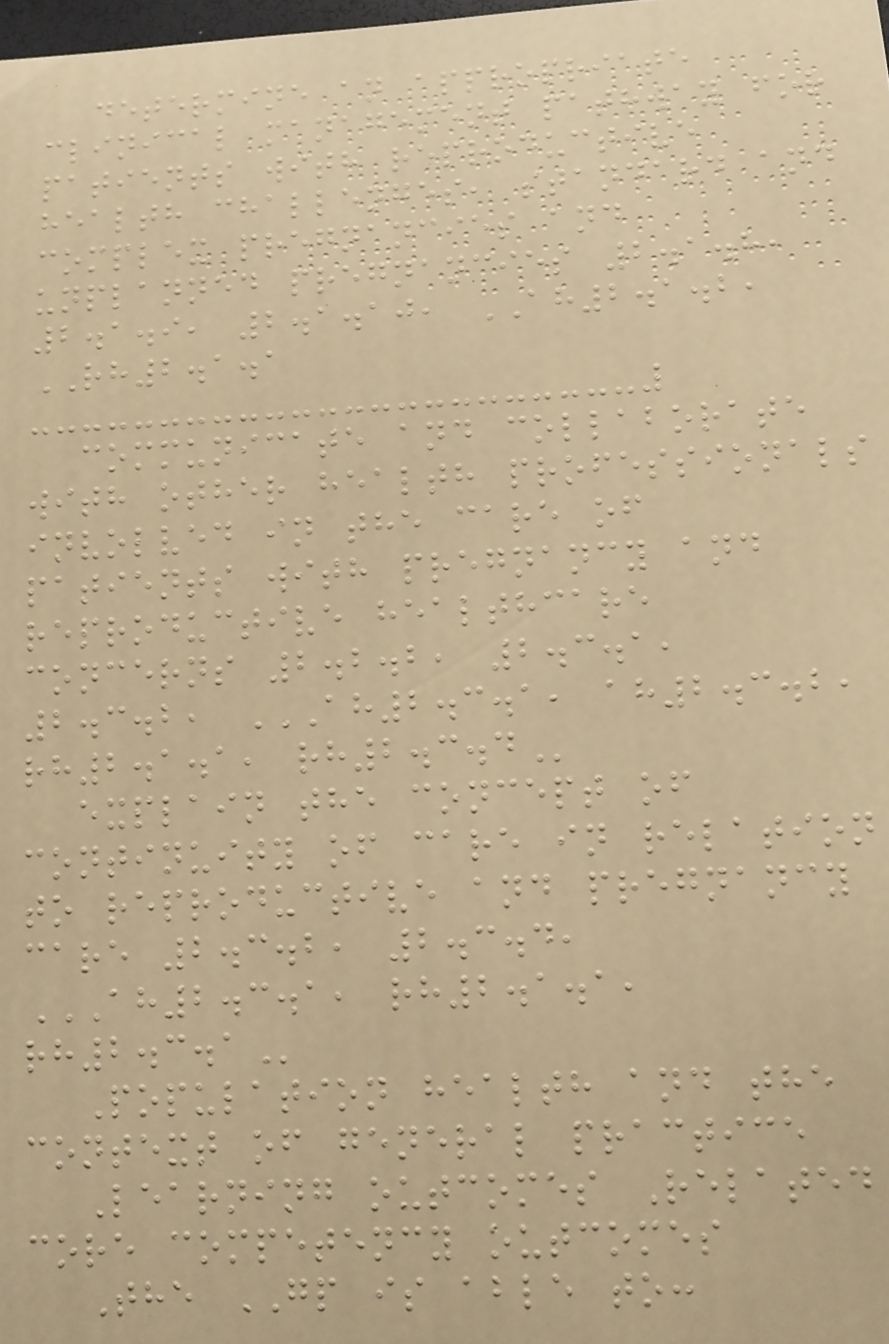determine an appropriate
clinical management pathway for
patients with reproductive
health challenges, standard and
complex pregnancies and
unplanned pregnancies 2.1.8,
2.1.9, 2.1.10, AH2.1.2,
RH2.1.1
communicate and collaborate
with other health professionals
involved in the care of
patients with pregnancy and
reproductive healthcare
concerns 2.2.2, 2.3.1,
2.3.2, AH2.3.1, AH2.3.2,
RH2.1.1, RH2.3.4
explain the concept of
continuity of care in relation
to reproductive and pregnancy
care 2.3.2, 2.3.4,
AH2.3.1, RH2.1.1,
RH2.3.1
Population health and the
context of general practice
Learning outcomes Related
core competency outcomes
The GP is able to:
